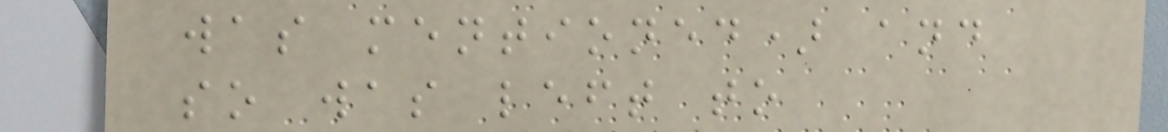was mentioned) and
so was left to
